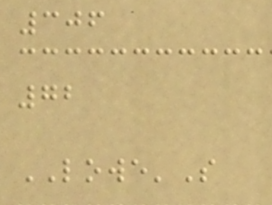306
72
LOWE'S
